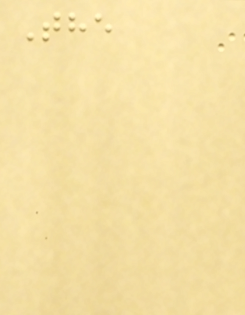The
